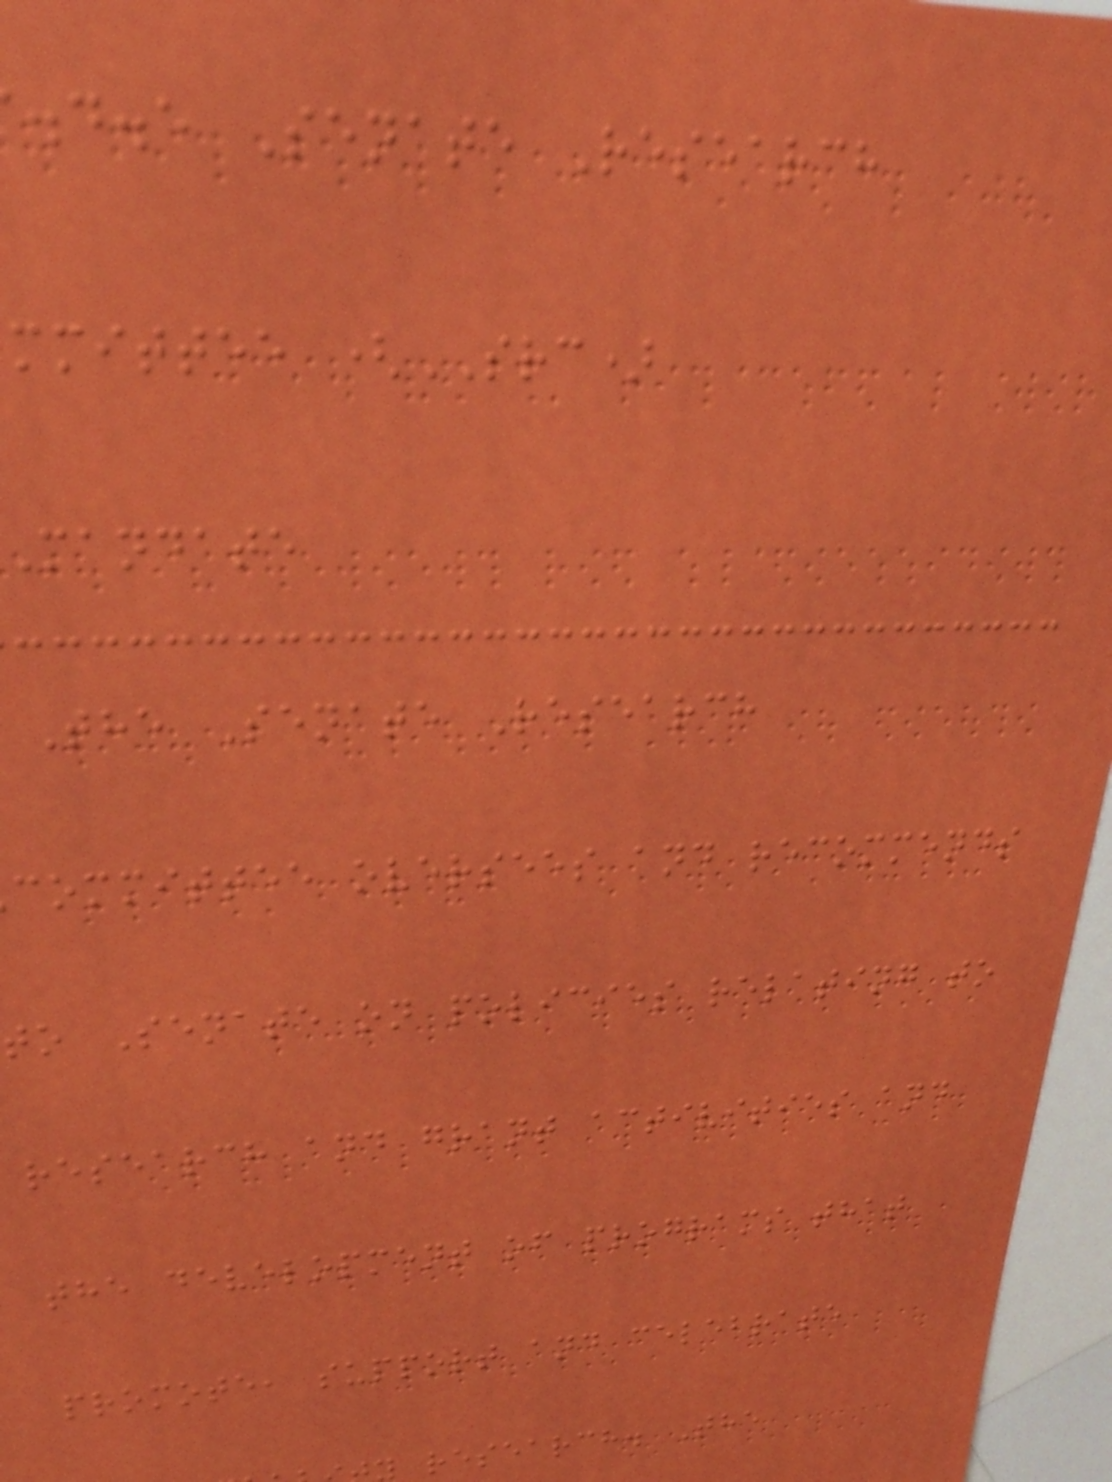.d.e Senate Research
mmittee (SRC)
mandate
The Senate Research
committee oversees and recommends
to Senate on policies relating to
research and grant activities and
the development of programs that
promote, support and celebrate
research. The
